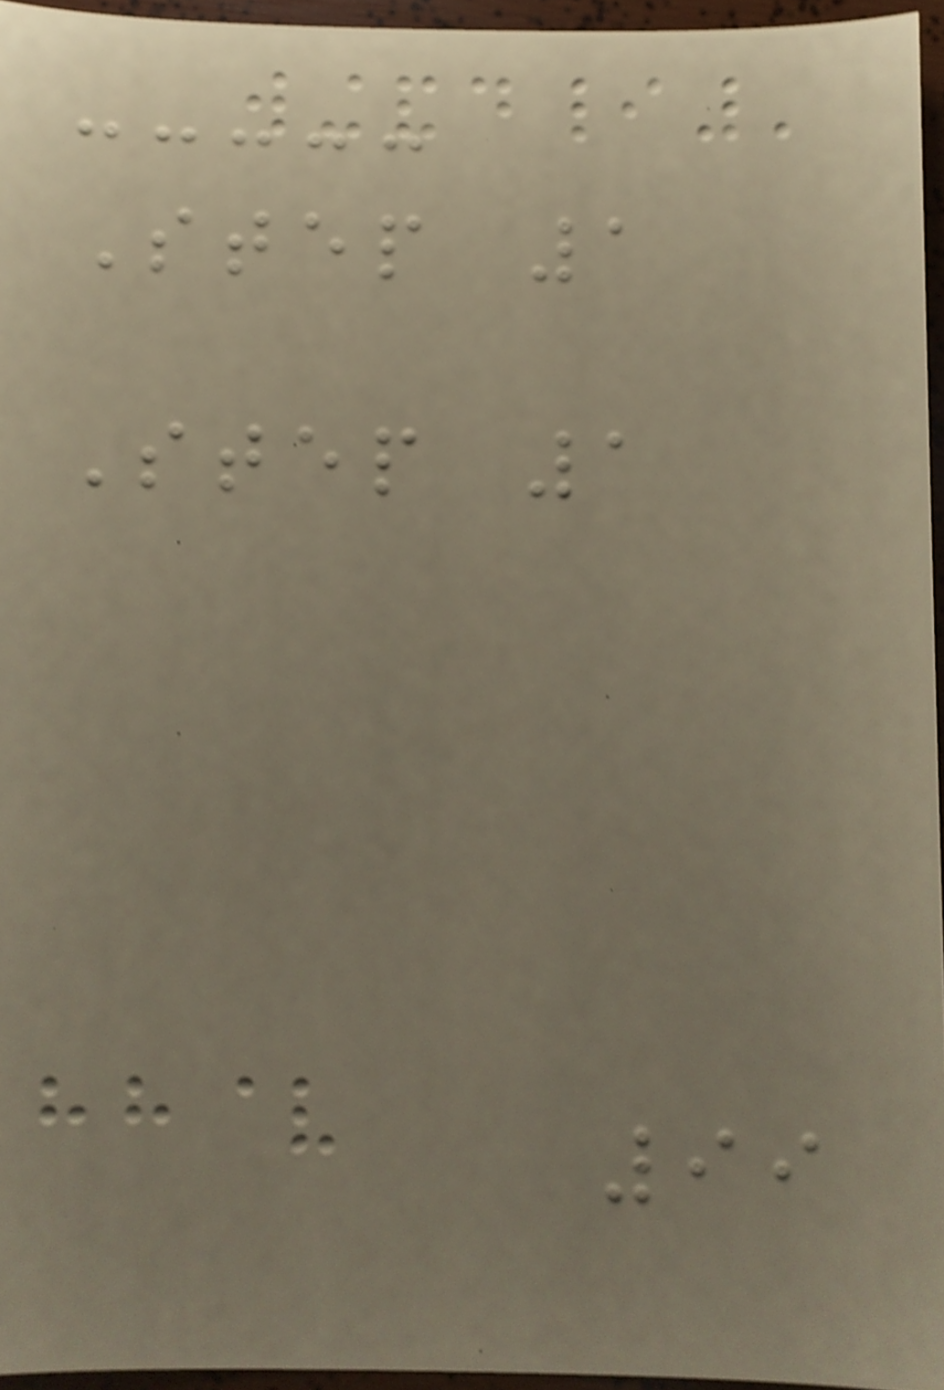Step 1
Step 1
99
